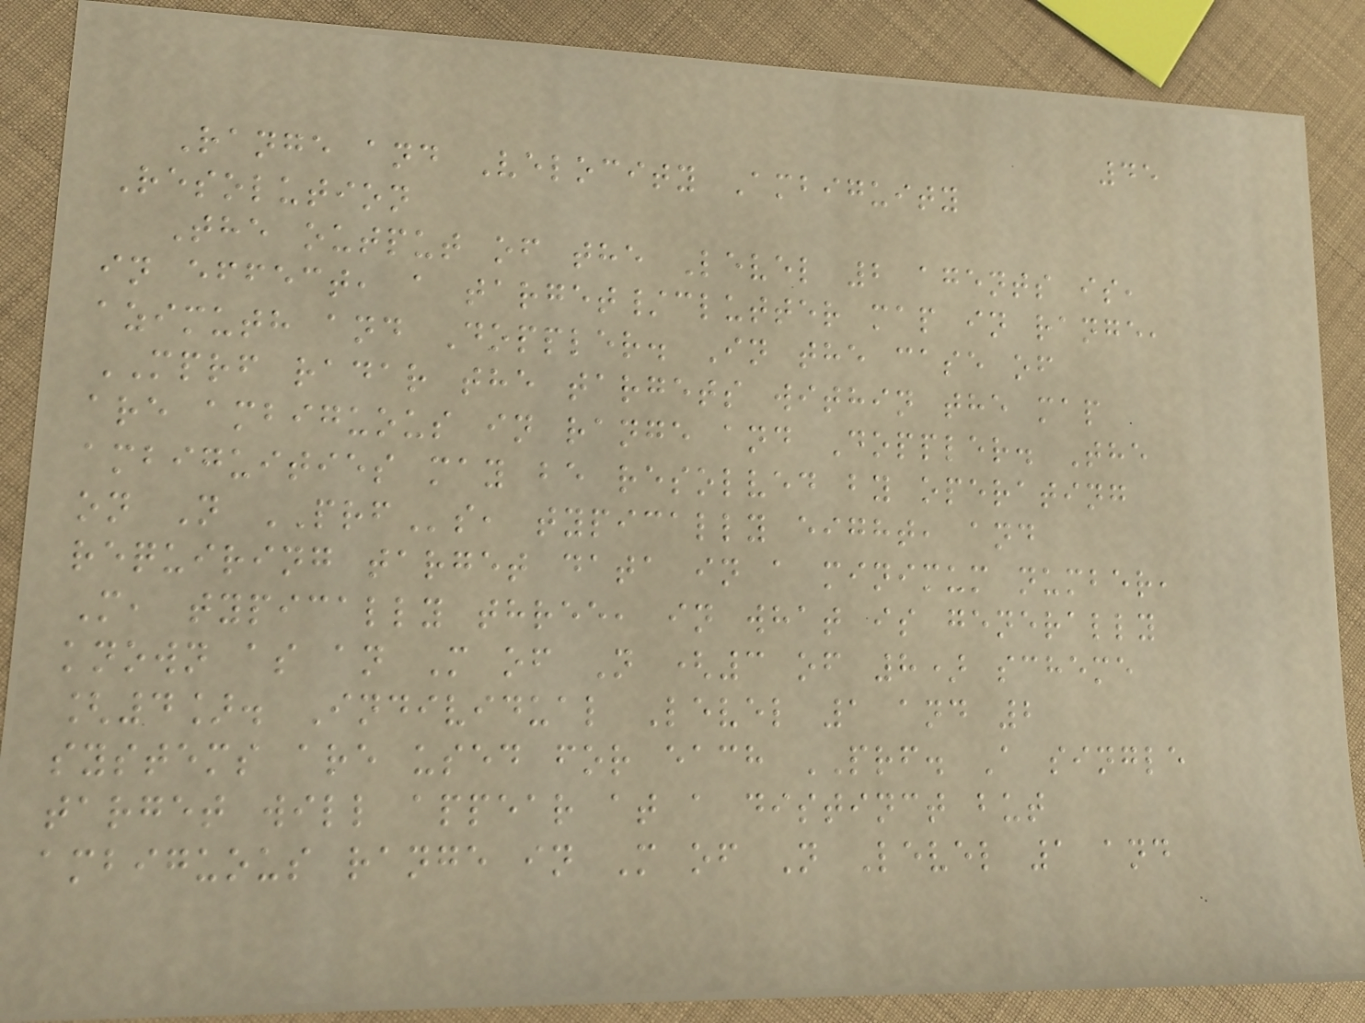45
Range and Velocity Ambiguity
Resolution
The output of the Level 2 agents is,
in effect, a target/clutter map in range,
azimuth and Doppler. In the case of
MPRF radar the targets within the map
are ambiguous in range and Doppler. The
ambiguities may be resolved by operating
on N PRFs, typically eight, and
requiring target data in a minimum number,
M, typically three, in what is generally
known as an M of N (3 of 8) scheme
[4]. Individual Level 1 and 2
systems are used for each PRF. A single
target will appear at a distinct but
ambiguous range in M of N Level 1 and
